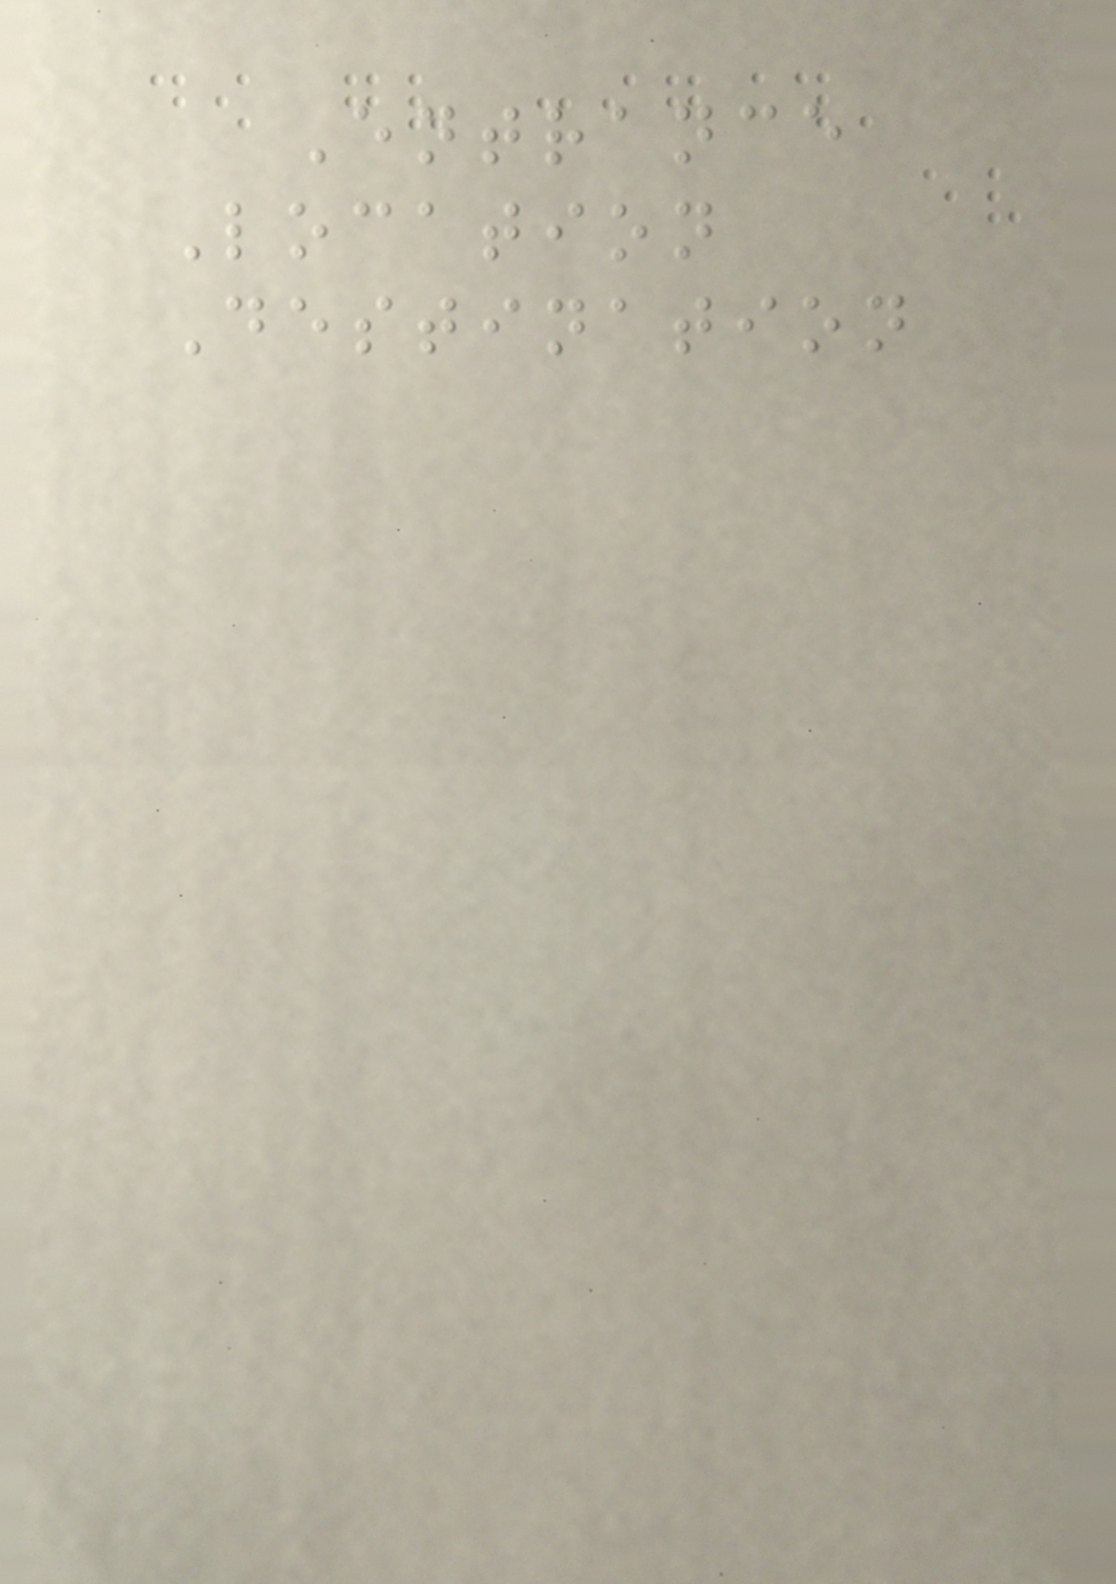Entrance
Location
Destination
